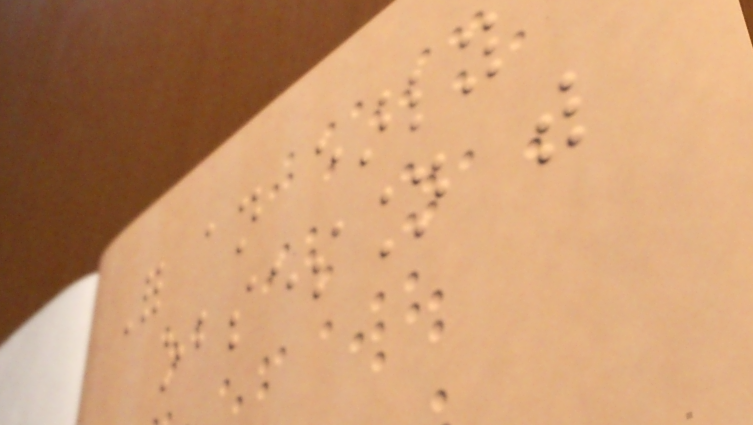For an early
obsession with
